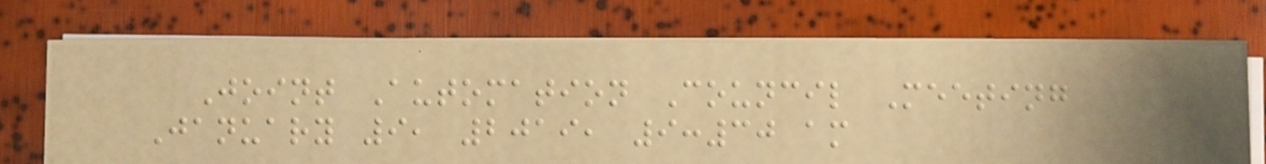Joint Automation Council Meeting
January 9, 2019, 9:30 am
